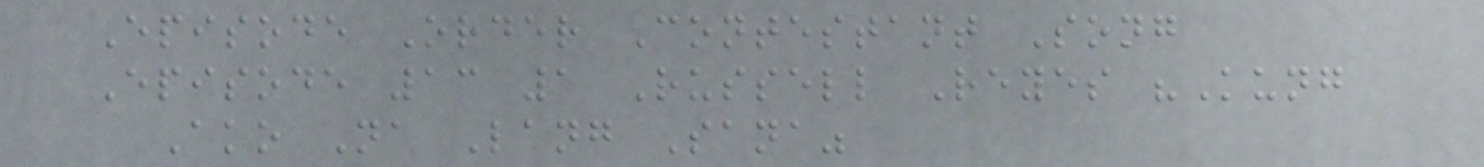Episode Order Contestant Song
Episode 13 1 Russell Reyes "Kung
Ako Na Lang Sana"
